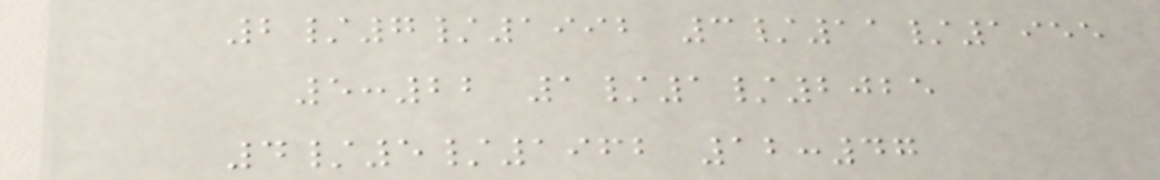2/7/1992 3/11/1955
5:22 1/1/2025
4/5/1962 12:47
